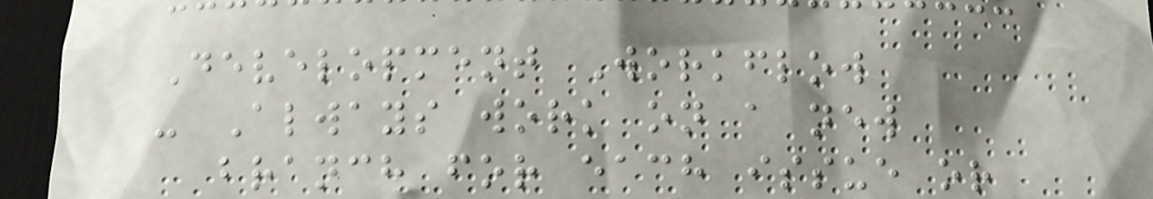Development Workflow
- Always work on a new
branch for each issue or
